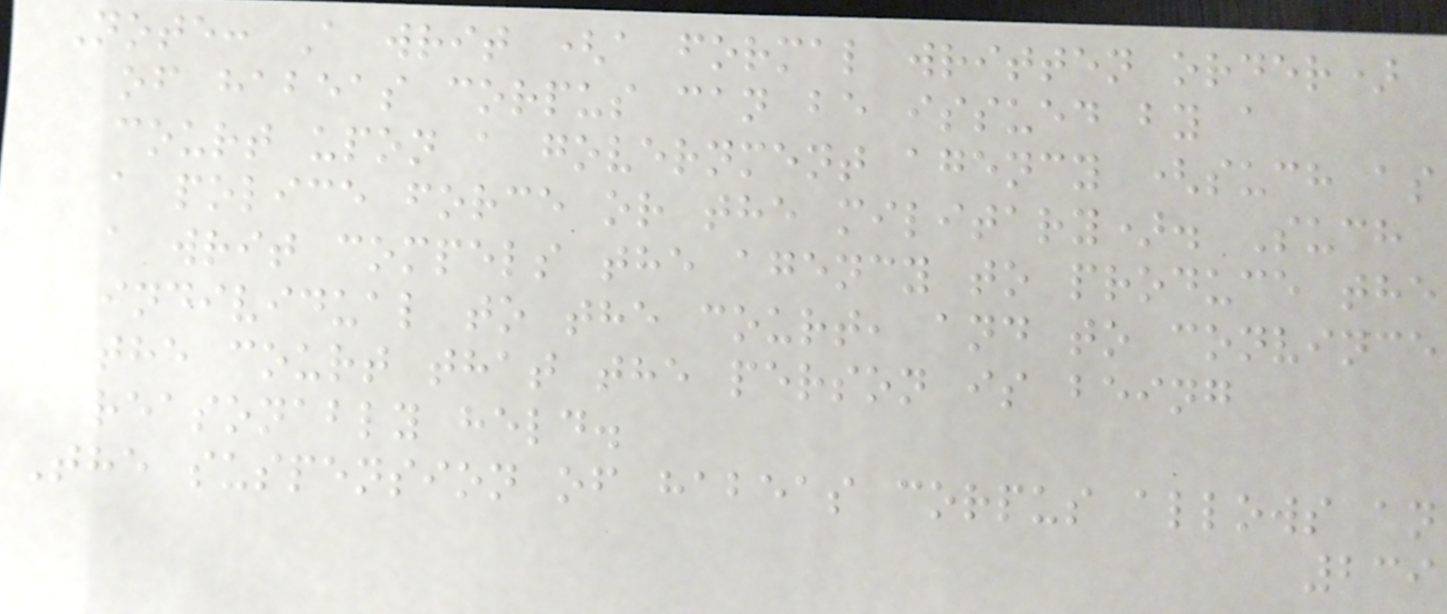Note: A writ (a formal written order)
of habeas corpus can be issued by a
court upon a government agency (such as
a police force or the military). Such
a writ compels the agency to produce the
individual to the court, and to convince
the court that the person is being
reasonably held.
The suspension of habeas corpus allows an
239
